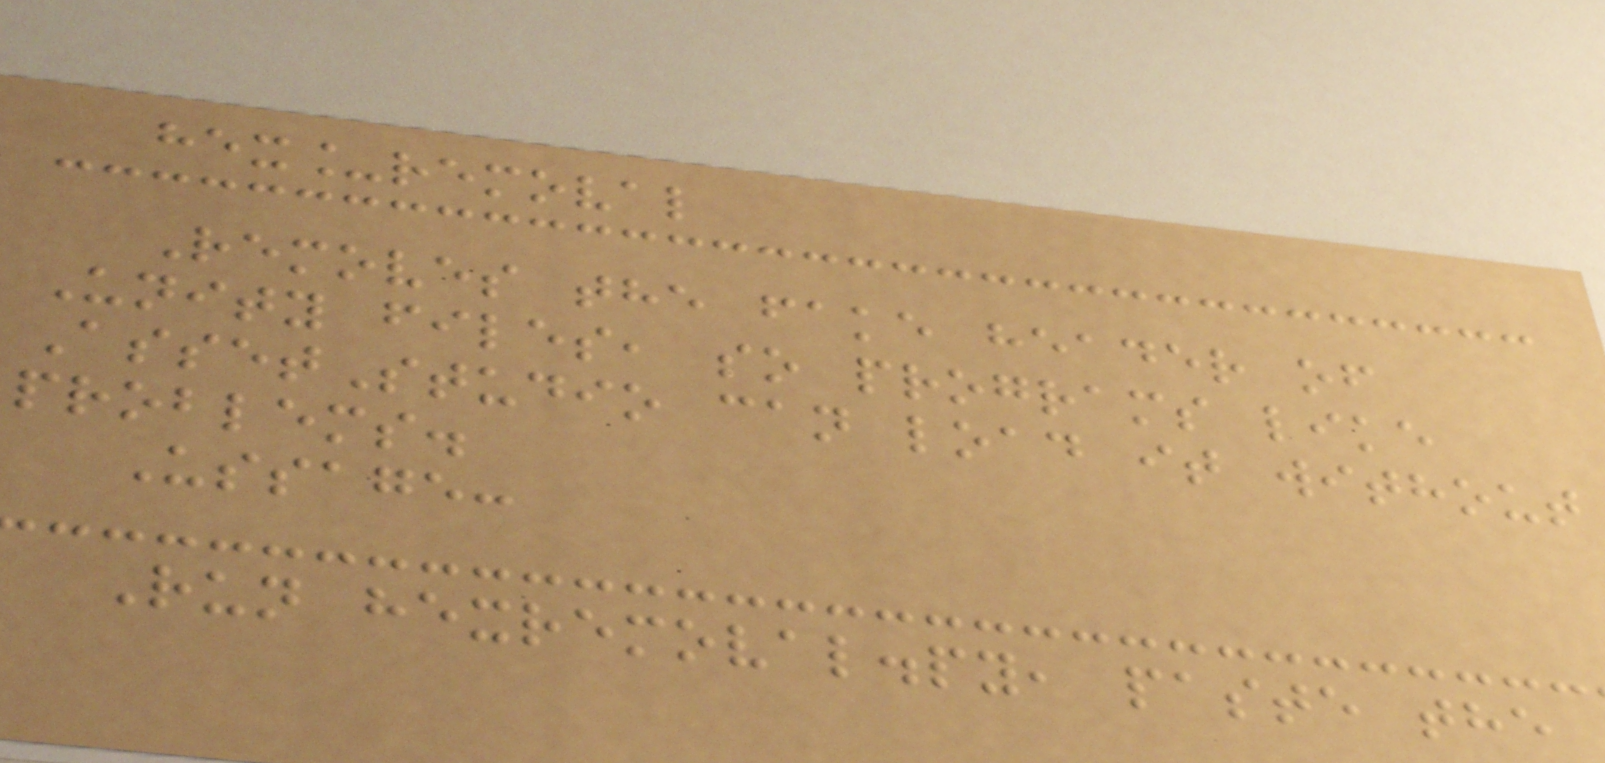hex_removal
Removes the fake header of
Unity files, so programs like
AssetStudio can load it without
problems.
Ussage:
Run hexremoval.py, paste the
